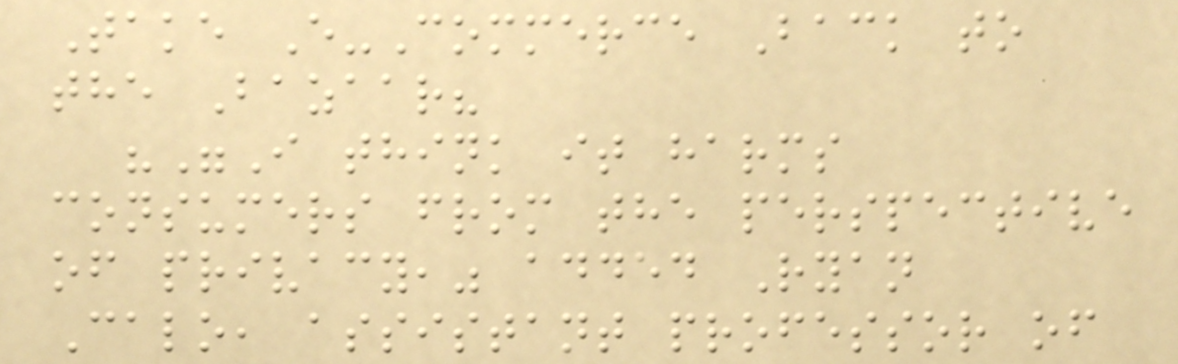Take E-Commerce Back to
the Bazaar?
""I think it harms
consumers from the perspective
of privacy," added Ryan
Calo, assistant professor of
